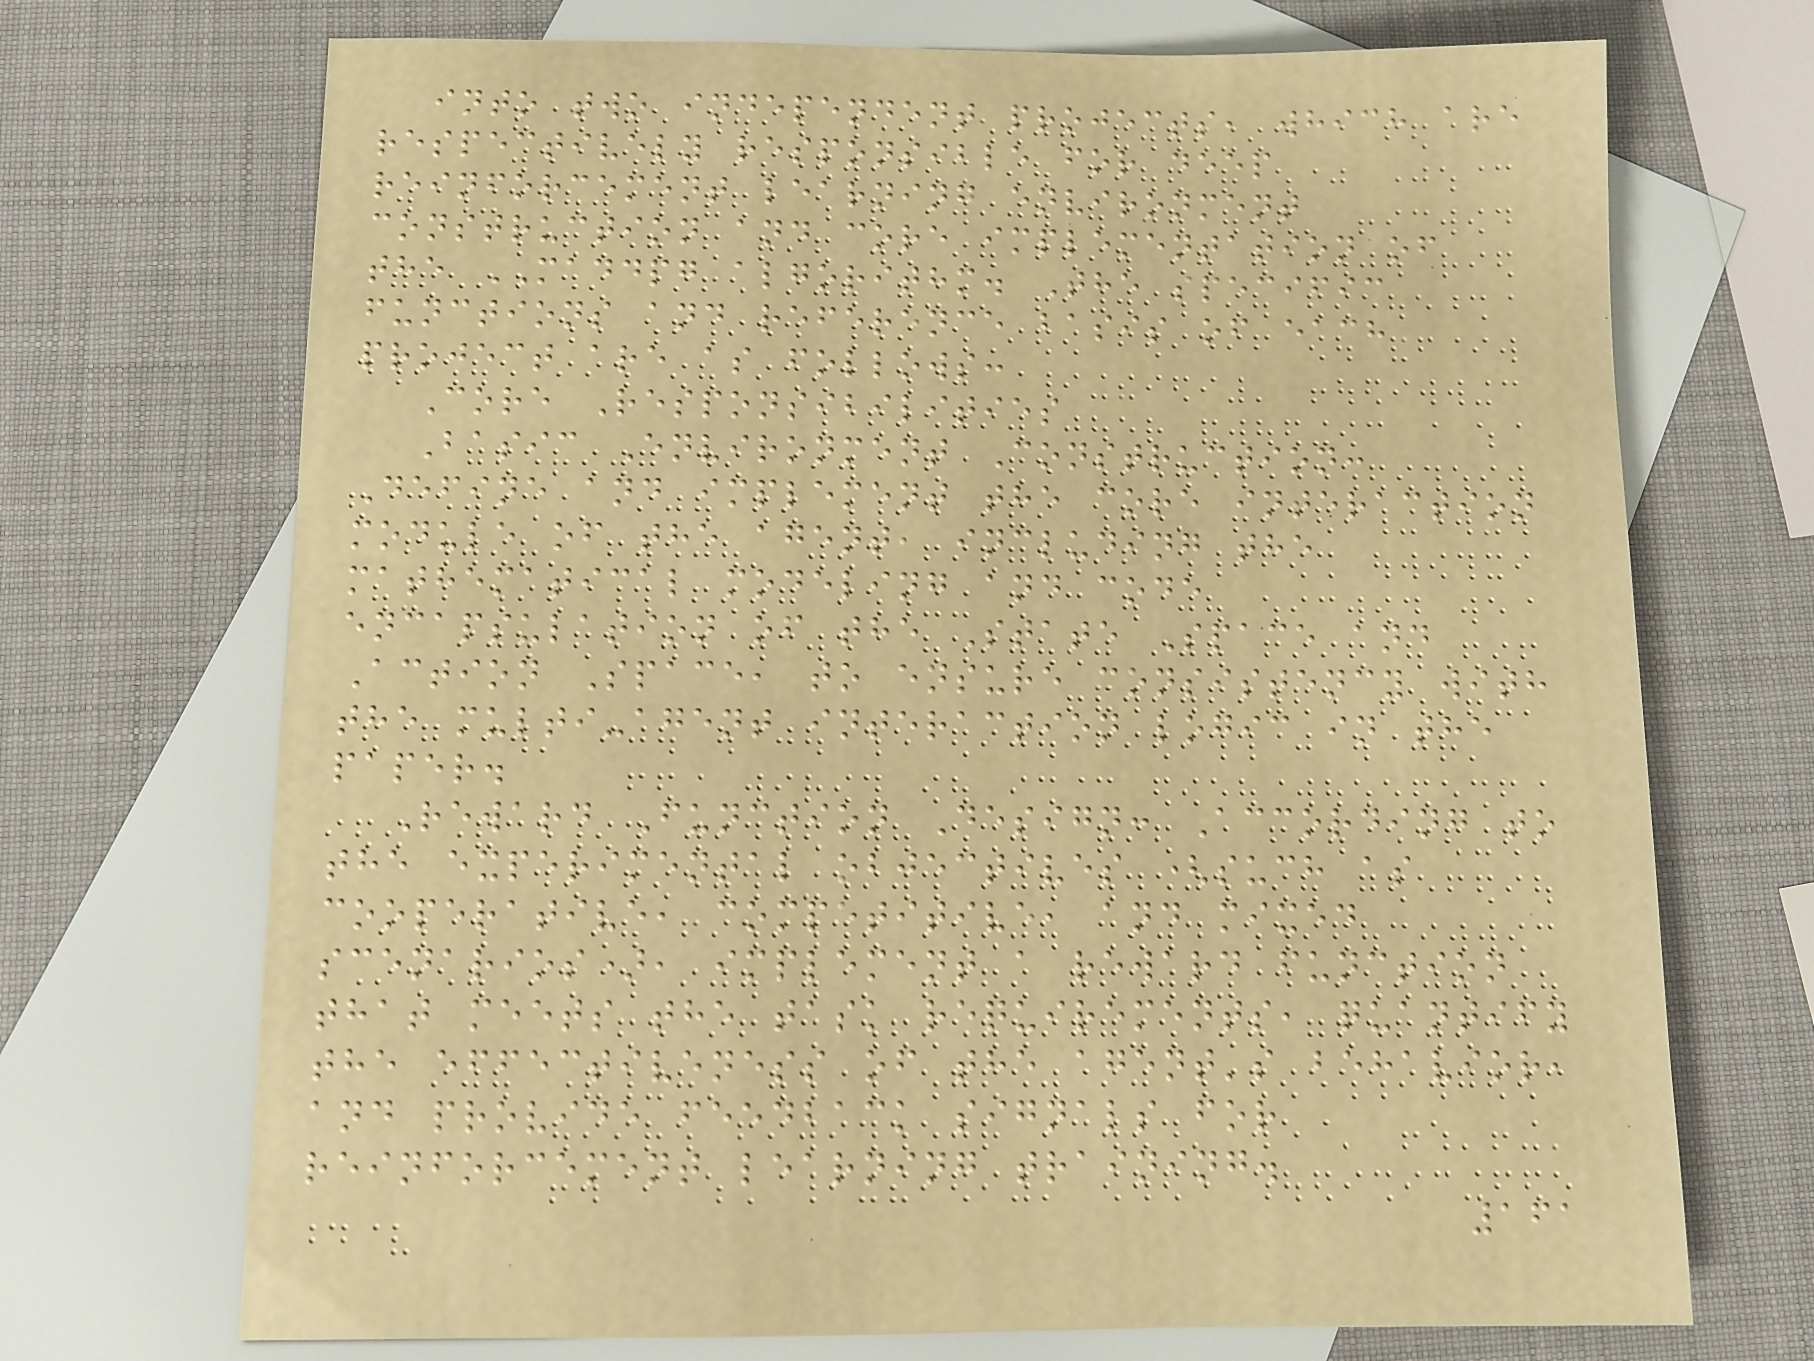into two independent projects, which are
respectively responsible for deep
reinforcement learning environment
construction and core implementation of
the MADDPG algorithm. The specific
functions and reference basis of each
project are as follows:
Core Responsibilities
Basic Environment Construction:
Define and implement the core interaction
module of the agent, including the
mathematical modeling and code
encapsulation of the State Space and
Action Space, to ensure consistency with
the multi-agent interaction logic in the
paper.
Reward Function Design: According to
the experimental objectives (such as
cooperative, competitive, and mixed
scenarios), implement a reward function
that meets the task requirements, quantify
the effectiveness of the agent's behavior,
and provide feedback signals for
reinforcement learning training.
161
